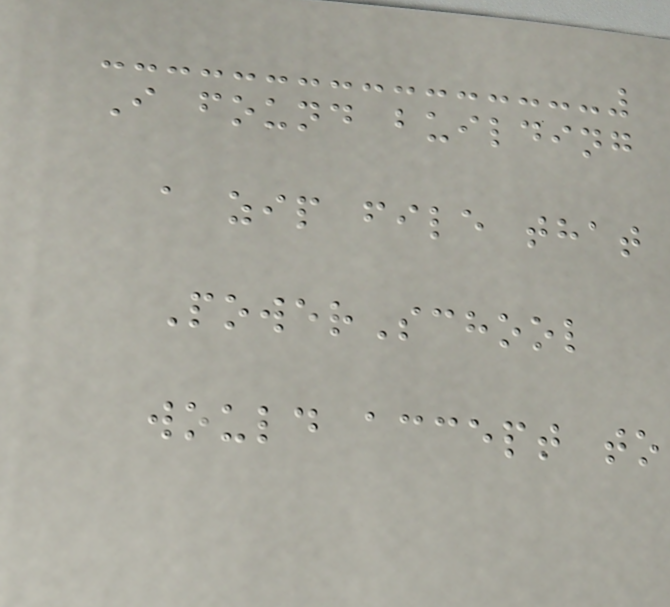I found building
a zip file that
PowerSchool
would accept to
